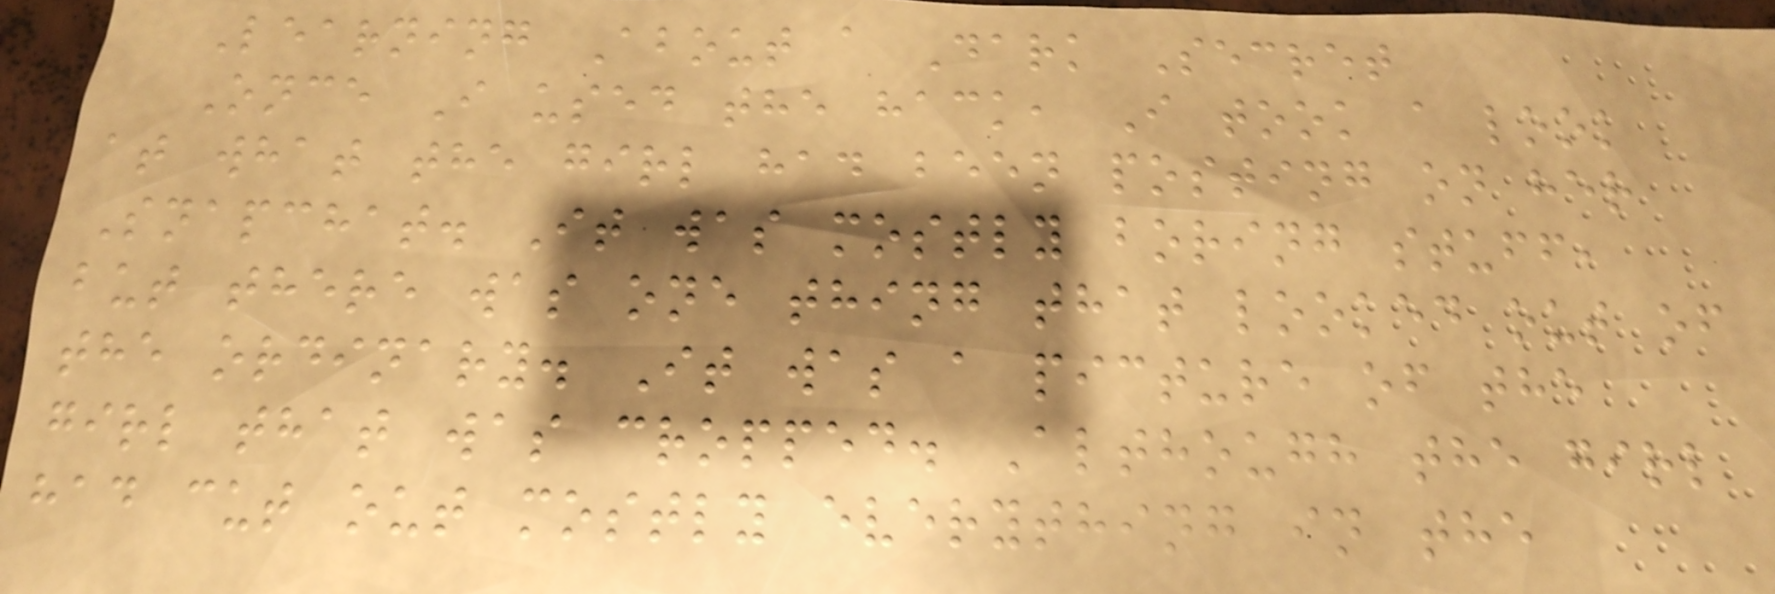Learning About a Dark Secret
Once I used the hack, I took a look
at what the girl had been posting on her
Snapchat. It was mostly boring stuff,
but there was one thing that looked out of
the ordinary. It was a picture of the
girl that was cropped. Although the girl
had cut out mostly everything in the
